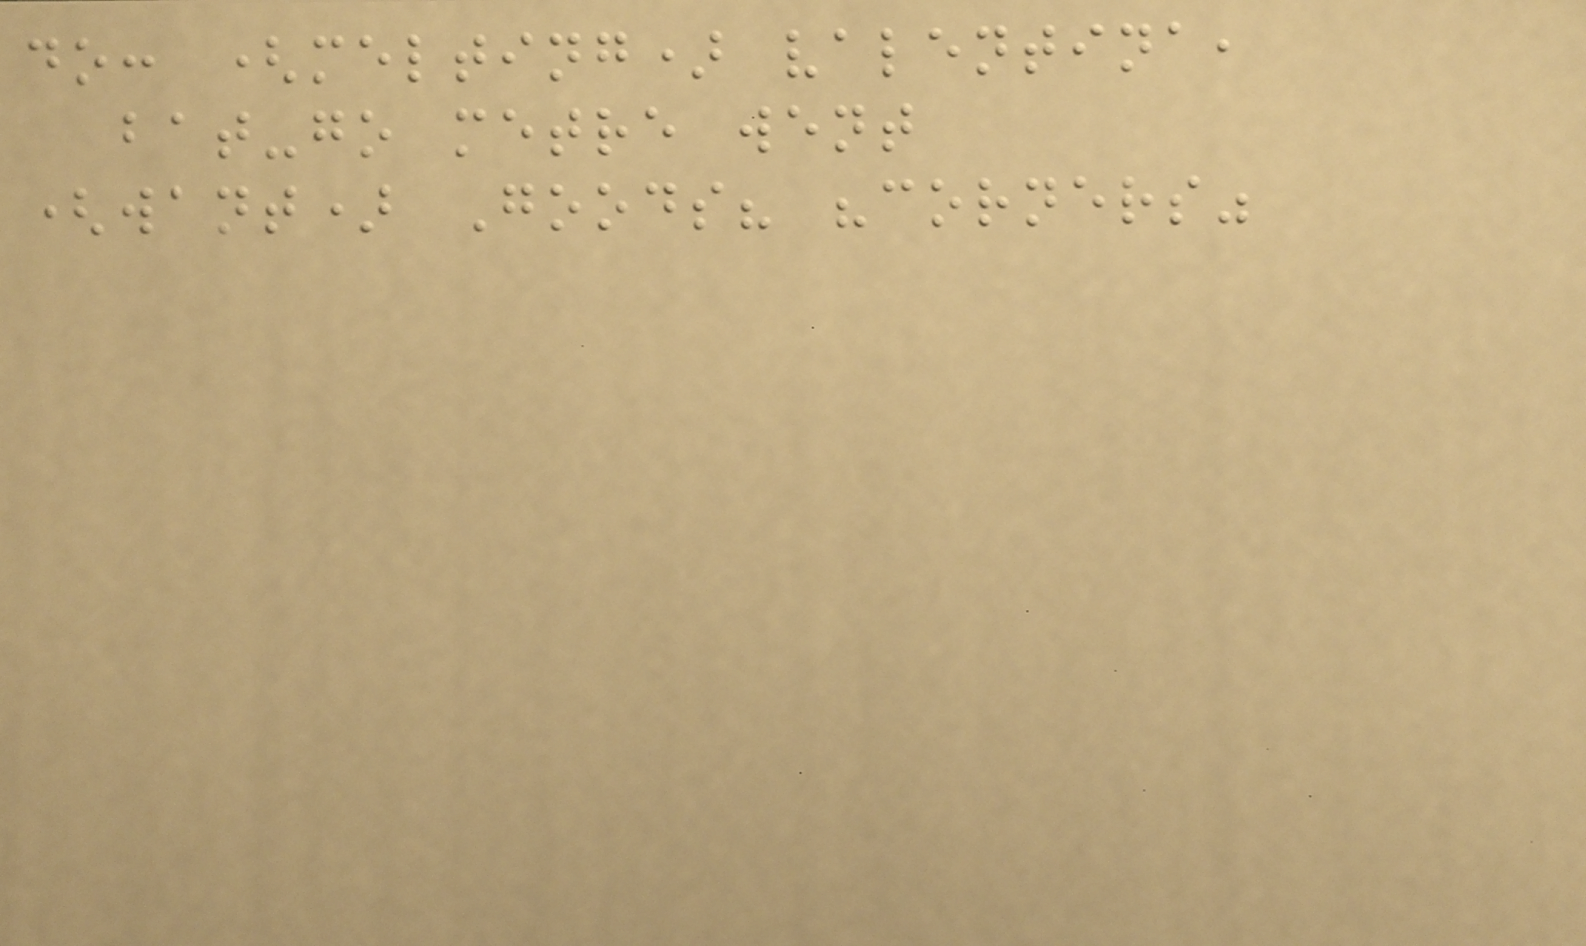do: (melting) valentina,
bat-go metre went
(want) Goods? "corners"
